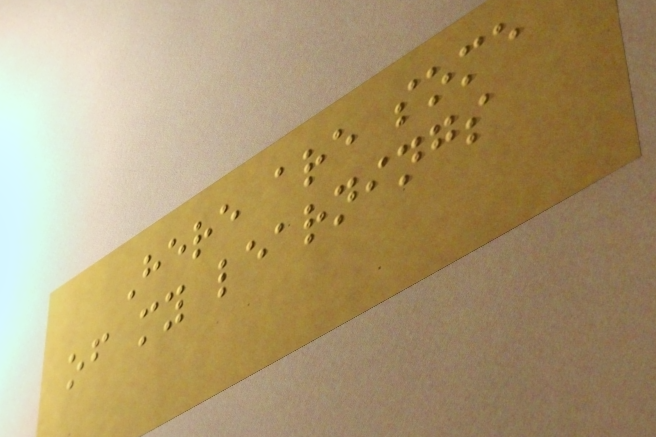Here are some
of my learnings
